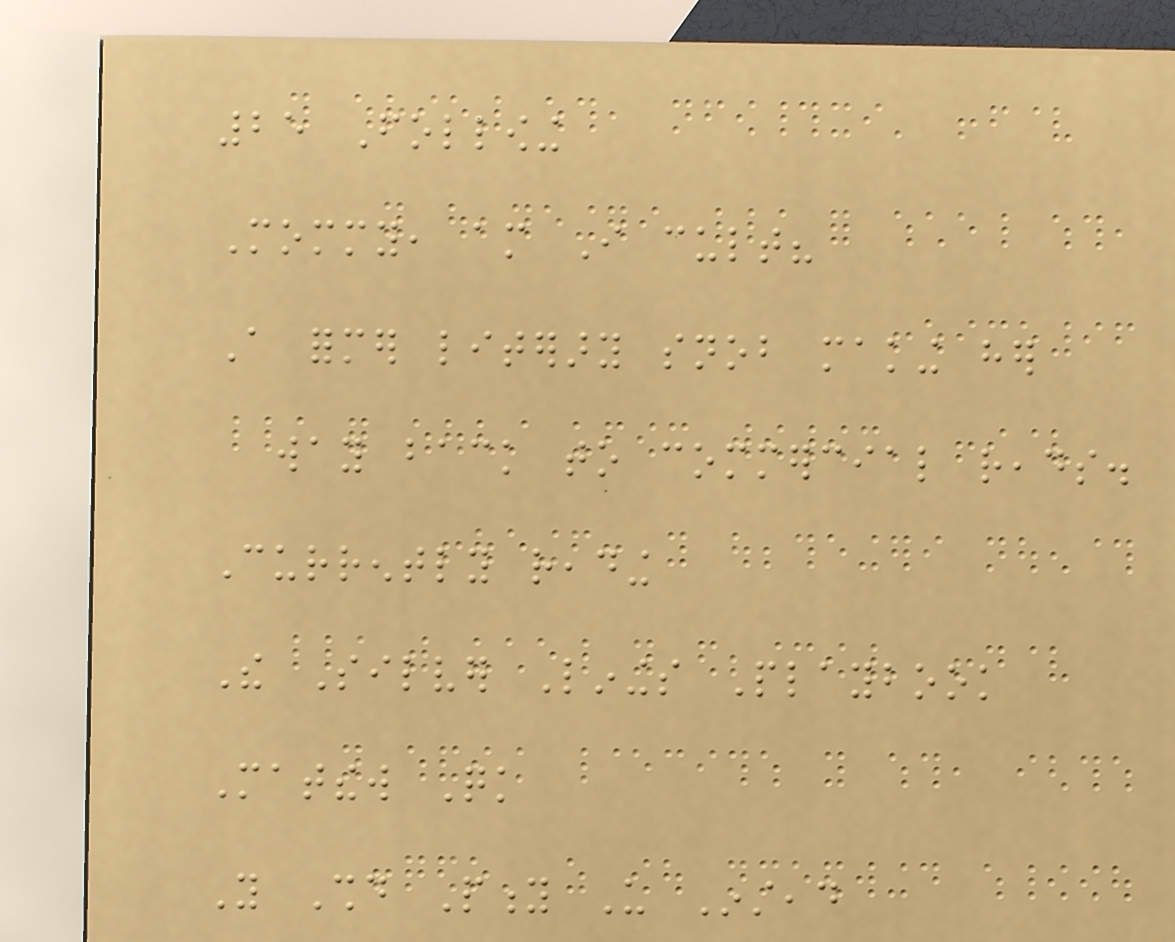25 Following
Mommy, am I cult?
A former literary snob making her
way back to commercial reads.
Currently reading
The Silver Linings Playbook
Matthew Quick
You Should Pity Us Instead
